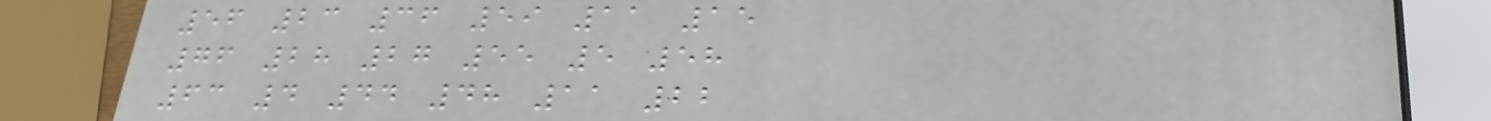56 23 36 59 11 15
76 28 27 55 5 58
63 4 44 48 11 22
